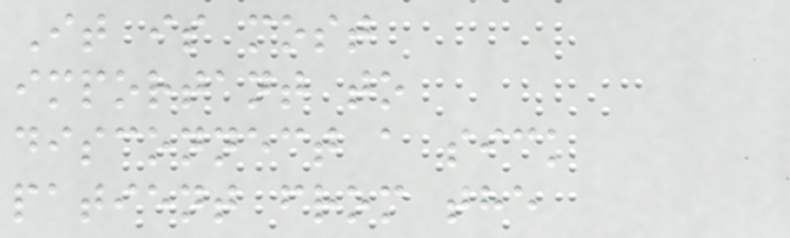It is most
important to
disconnect a sick
patient from the
